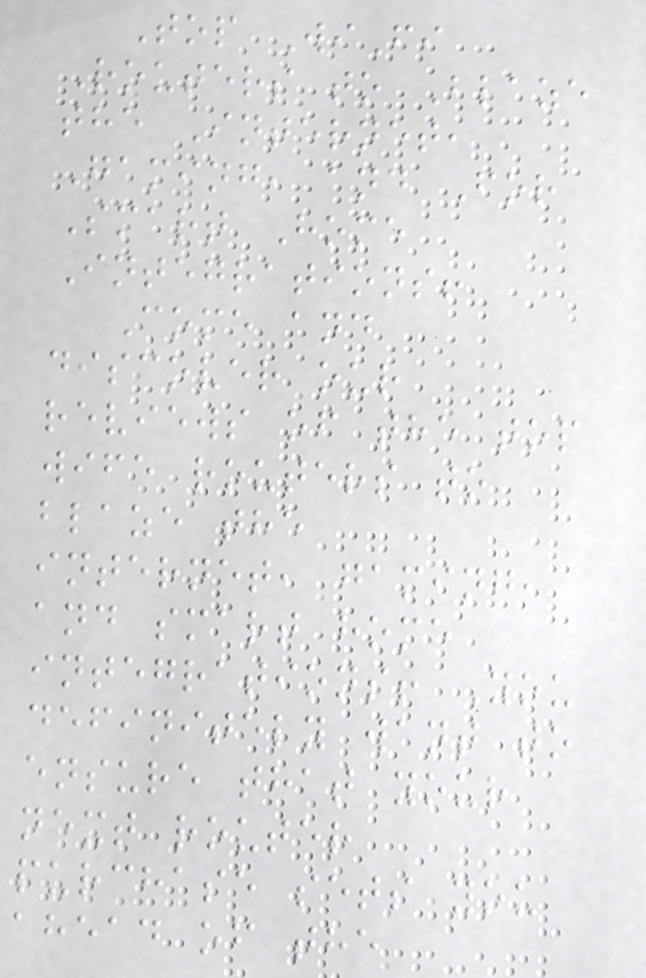Top WiFi
Routers to Blaze
the Internet,
Gaming, and For
Smart Home
Integrations!
Come and
discover our
reviews of the top
wife routers to
blaze the
internet, gaming,
and smart home
integrations! You
definitely want to
ensure that your
next router
purchase sets you
ahead of the
